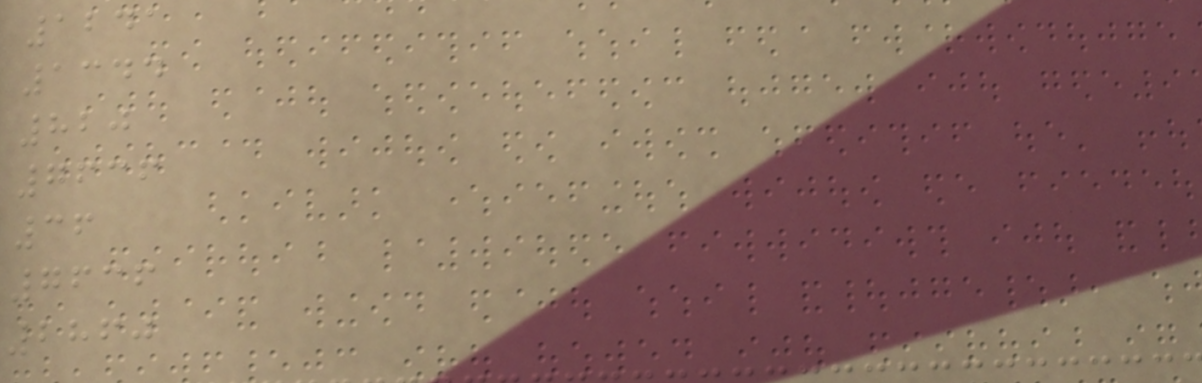1241
1344
820
7636
36
7636
2860
